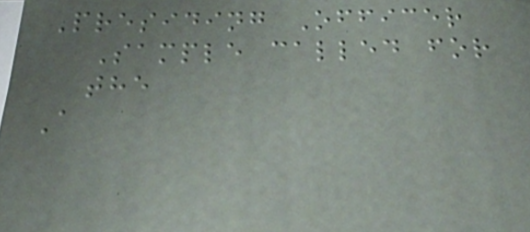Presiding Officer
Sample called for
the
A
